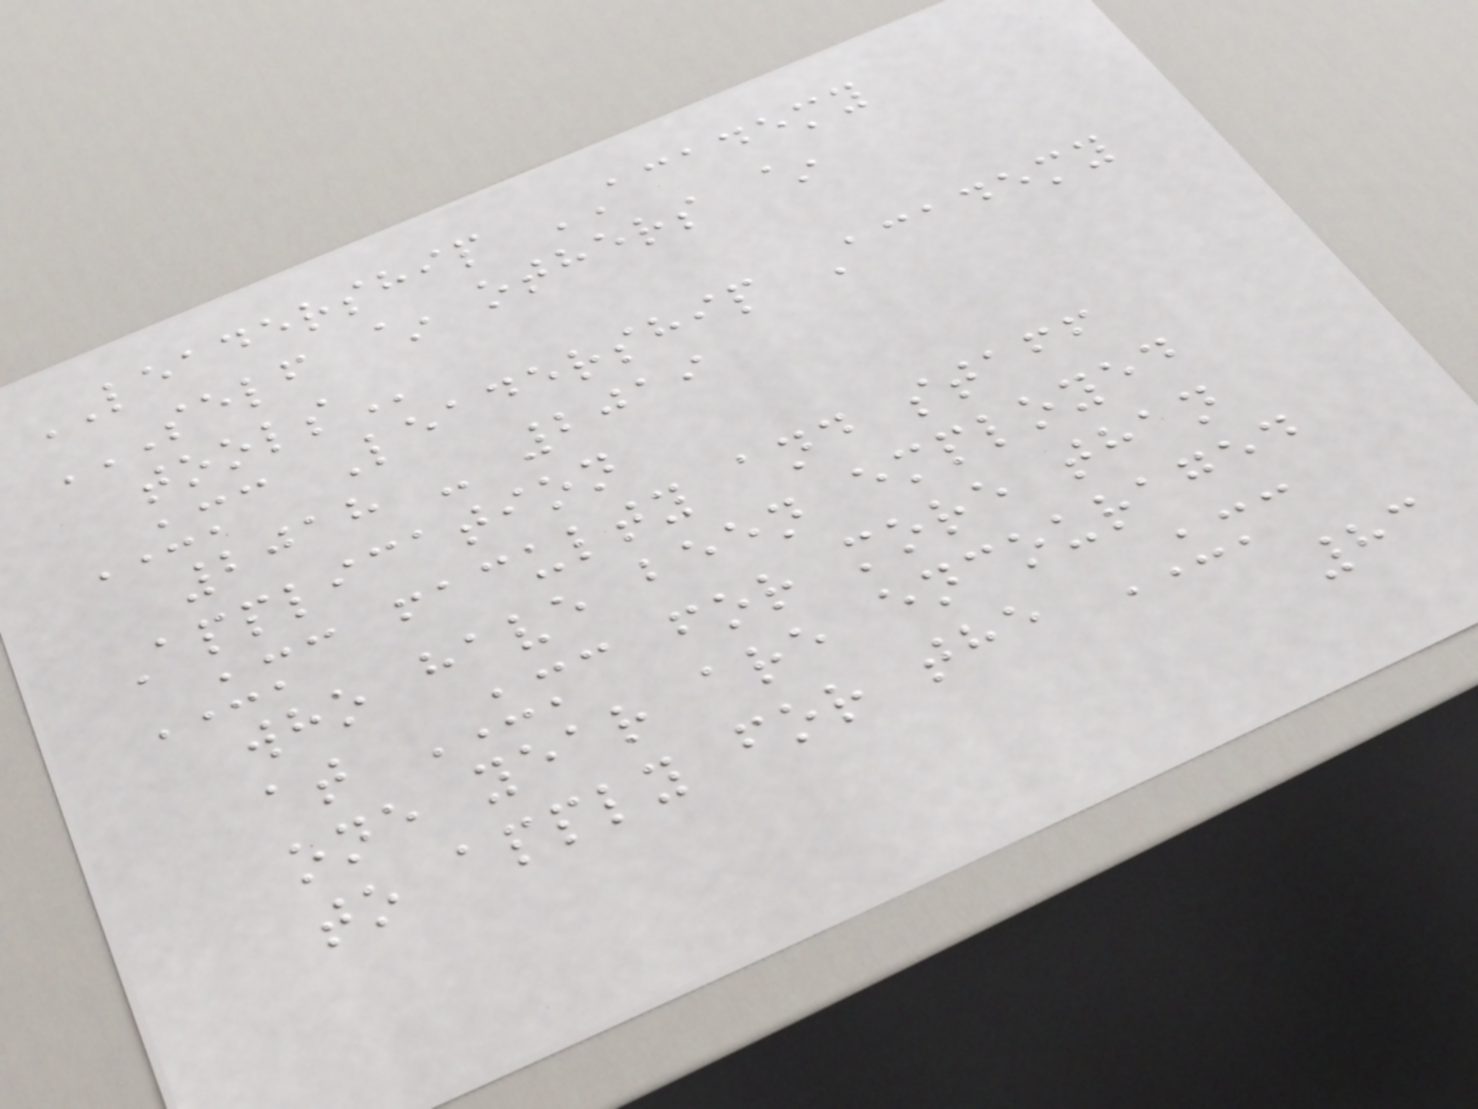LEADERSHIP ACADEMY
SELF ~ OTHERS ~
TOOLS
UMC Leadership Academy
2018 - 2019
Application
UMC faculty and staff
who have been employed
at UMC for more than
one year are encouraged
to apply for the UMC
83
